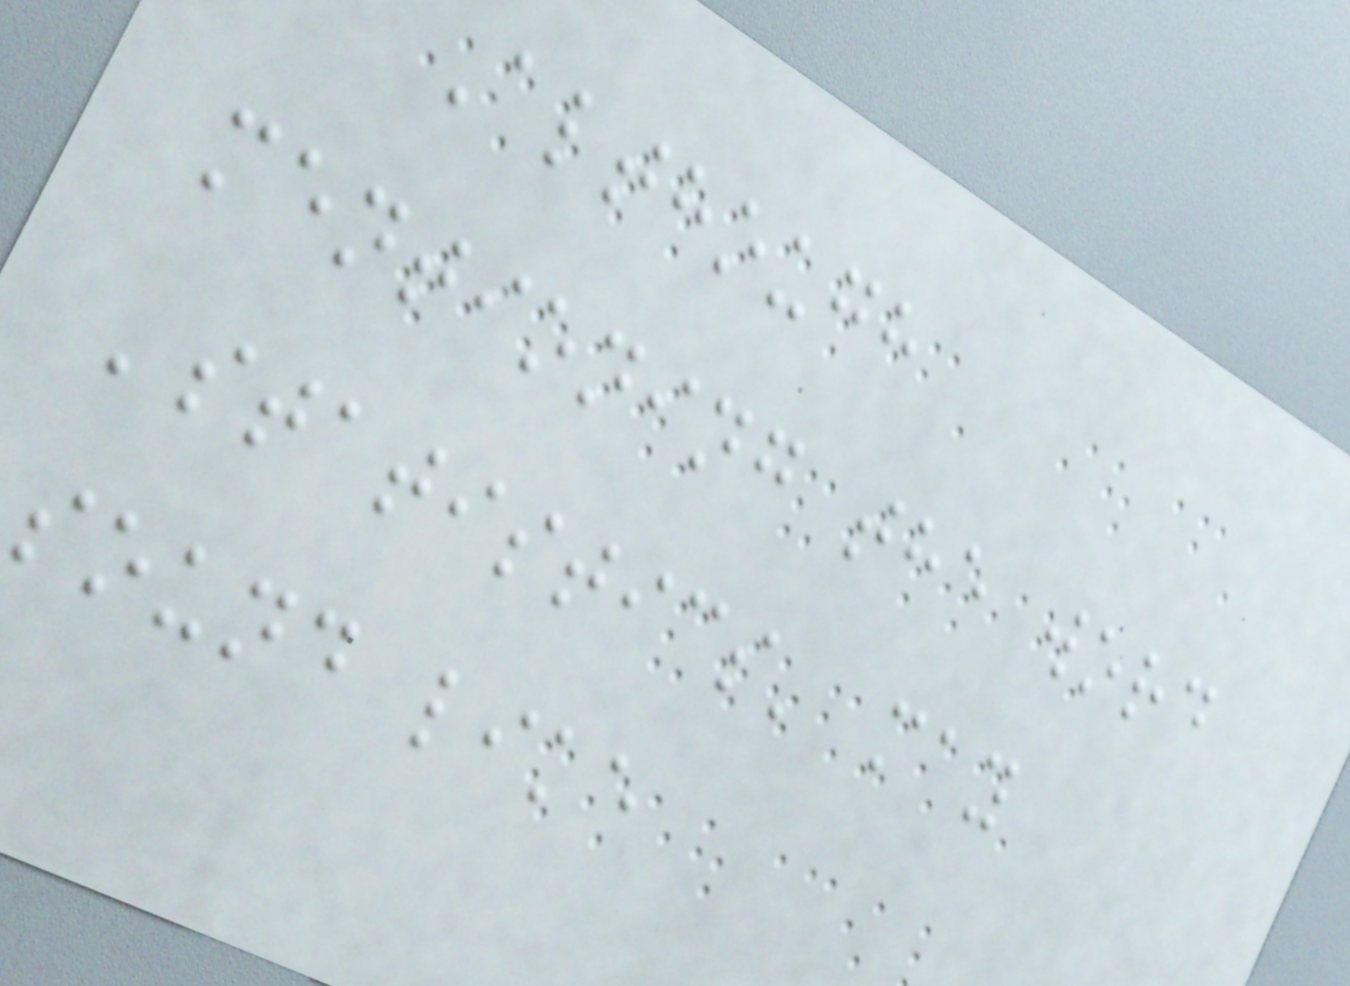Although
mentioning the word
'statistics' may
sound like
